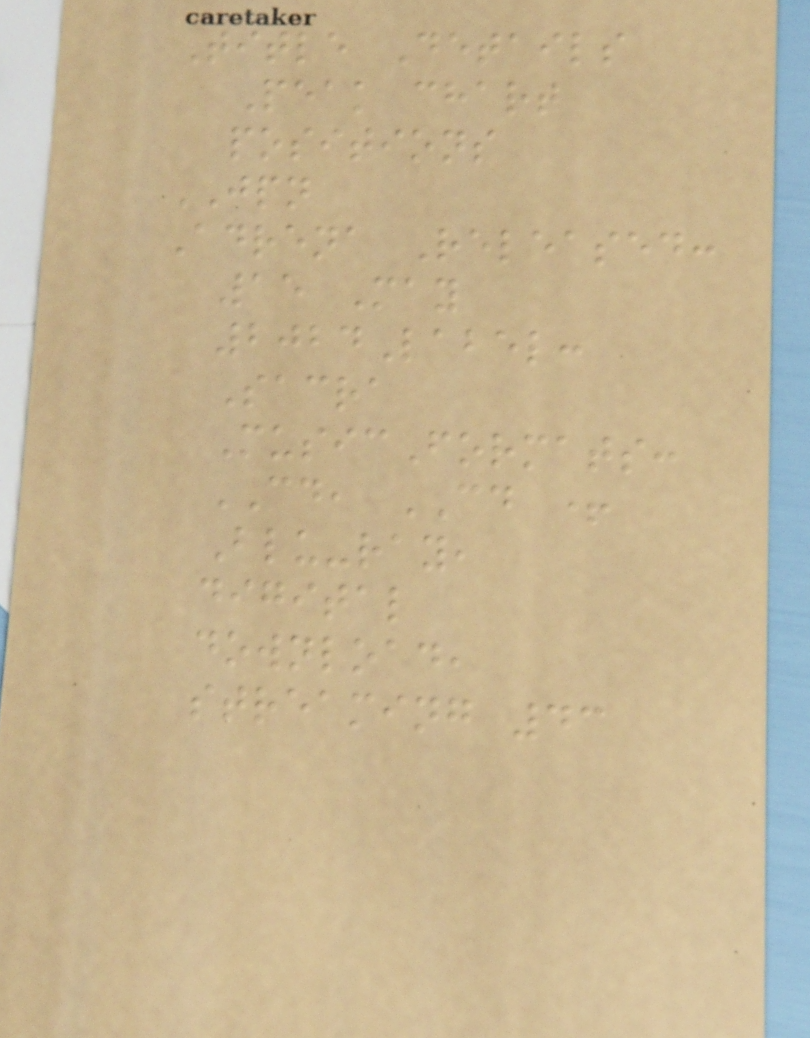Title Details
Peak chart
positions
JPN
Adrena Released:
15 May
2024Label:
Sacra
MusicFormats:
CD, CD +
Blu-ray,
digital
download,
streaming 43
